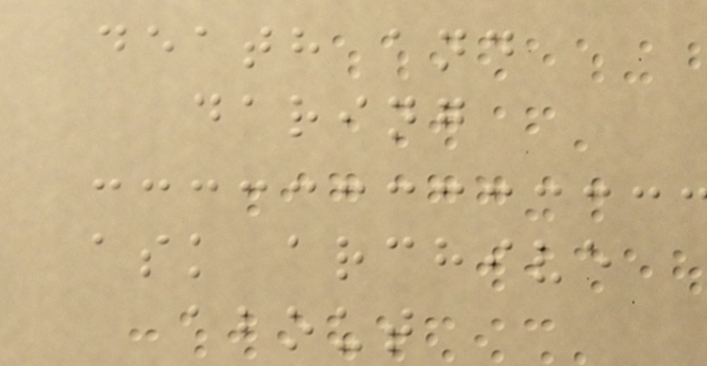death and
daring
ask archive
about
